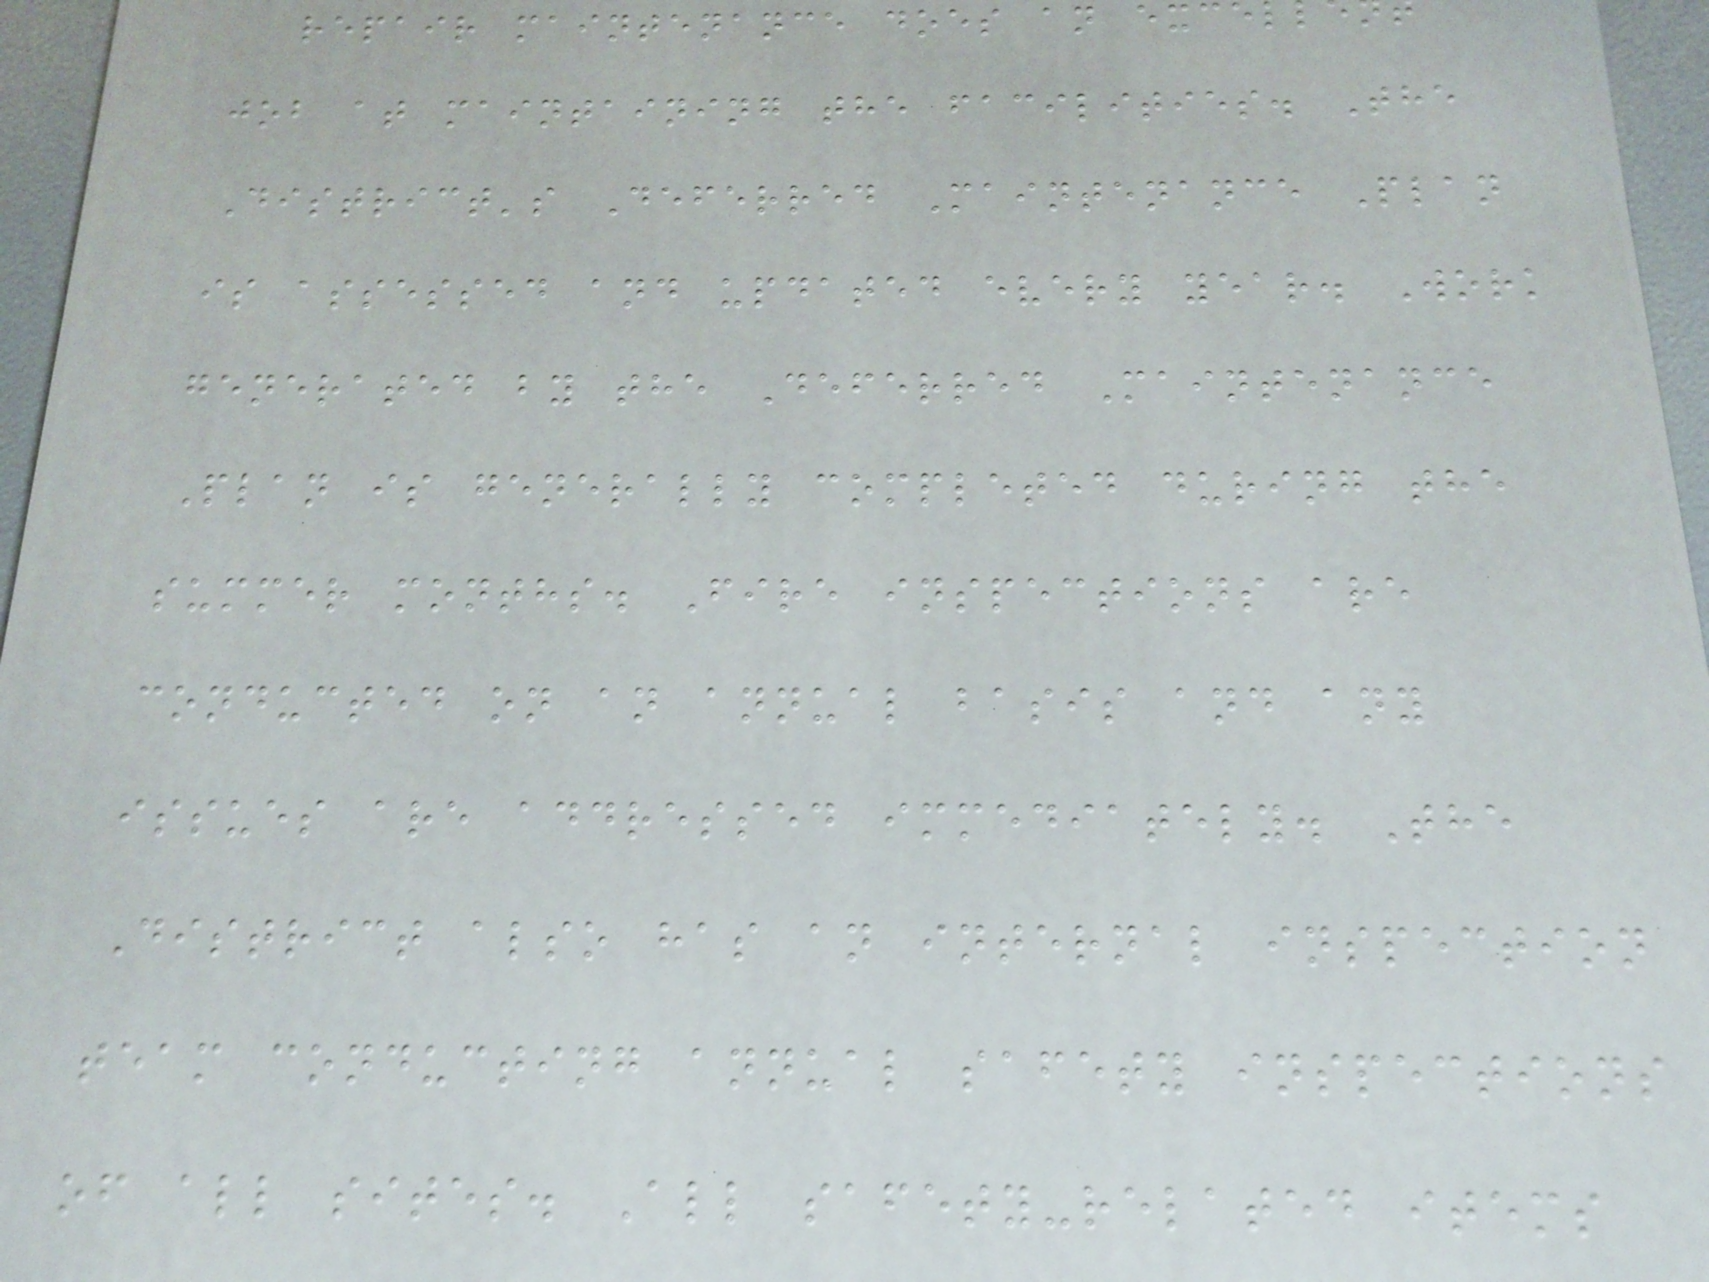repair maintenance does an exce
job at maintaining the facilities. The
District's Deferred Maintenance Plan
is assessed and updated every year. Work
generated by the Deferred Maintenance
Plan is generally completed during the
summer months. Fire inspections are
conducted on an annual basis and any
issues are addressed immediately. The
District also has an internal inspection
team conducting annual safety inspections
of all sites. All safety-related items
